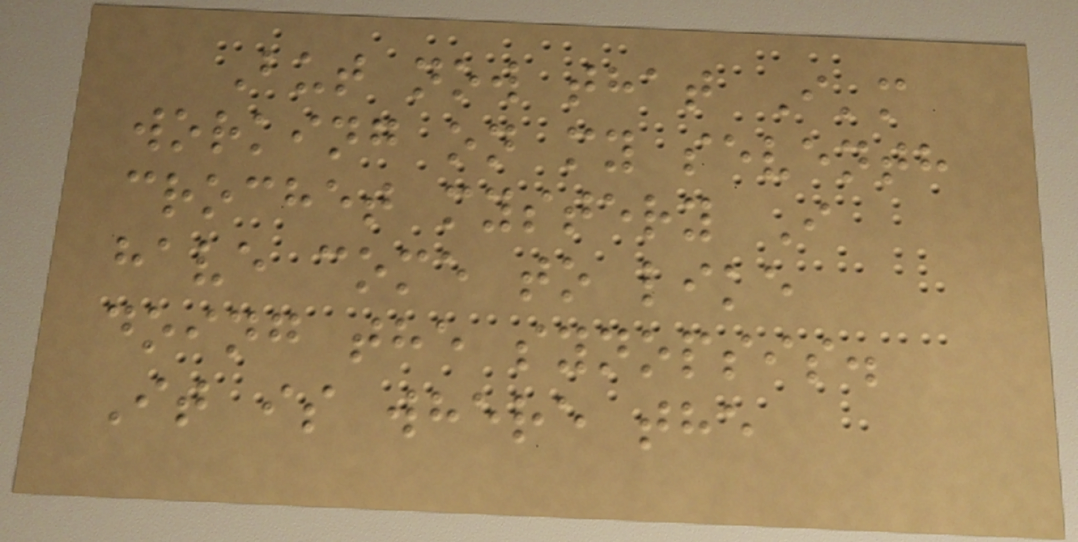But now that I'm
working on my seventh
crochet mystery I
have come to like
doing the synopsis.
It is where the
